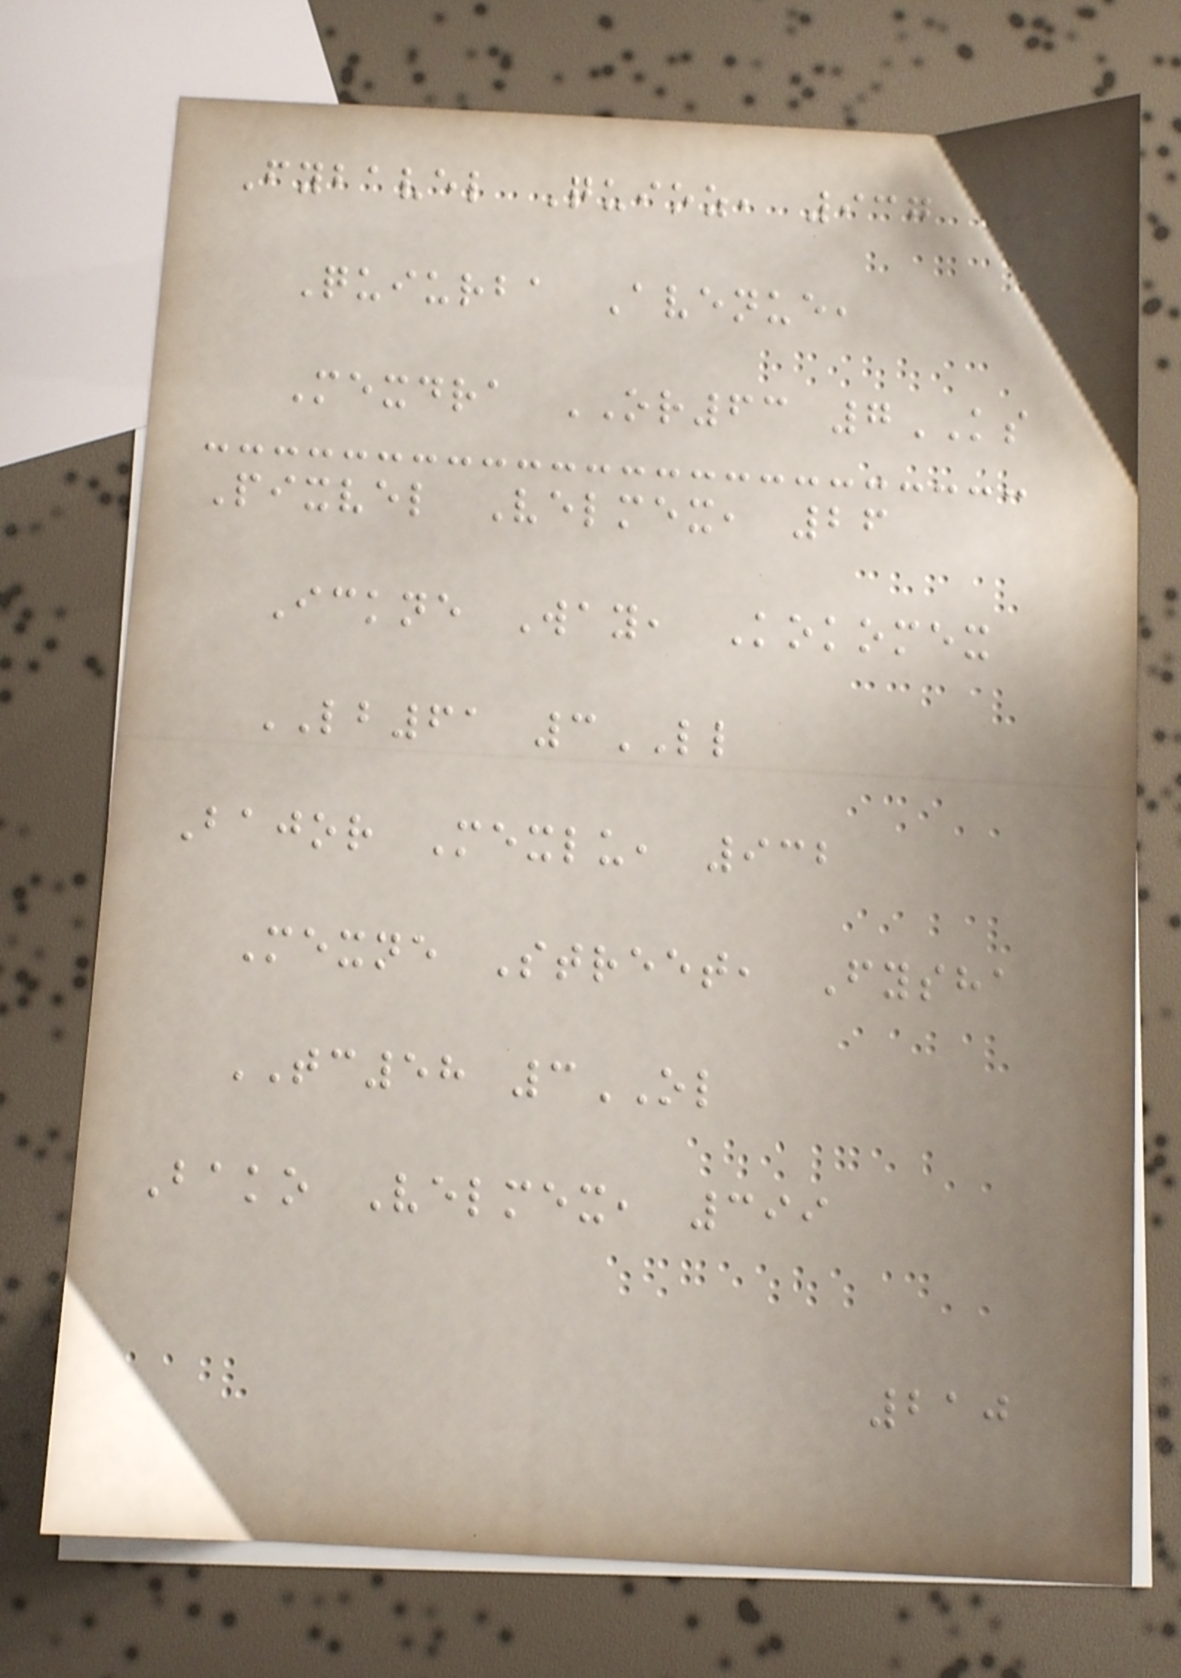Fybavel Quioz, 937
Quiurba Avenue,
Mexdra OR63 7KS
Pixvel Velmex, 26
Ickne Way, Kokomex
LB61 3LL
Bajor Mexlu, 932
Mexne Street, Fysha
TC58 3OL
Bako Velmex, 399
210
